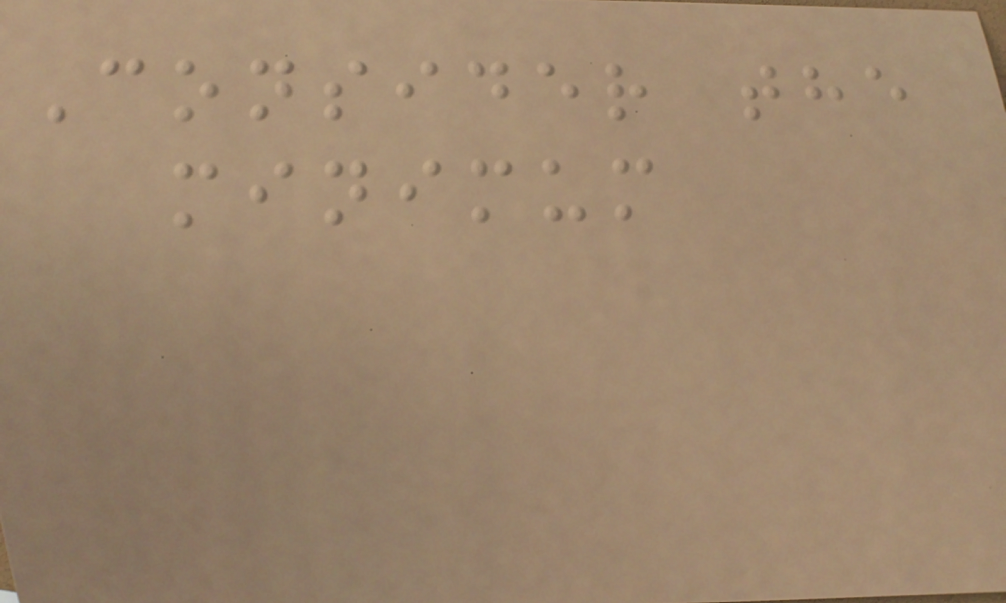Consider the
minimum
